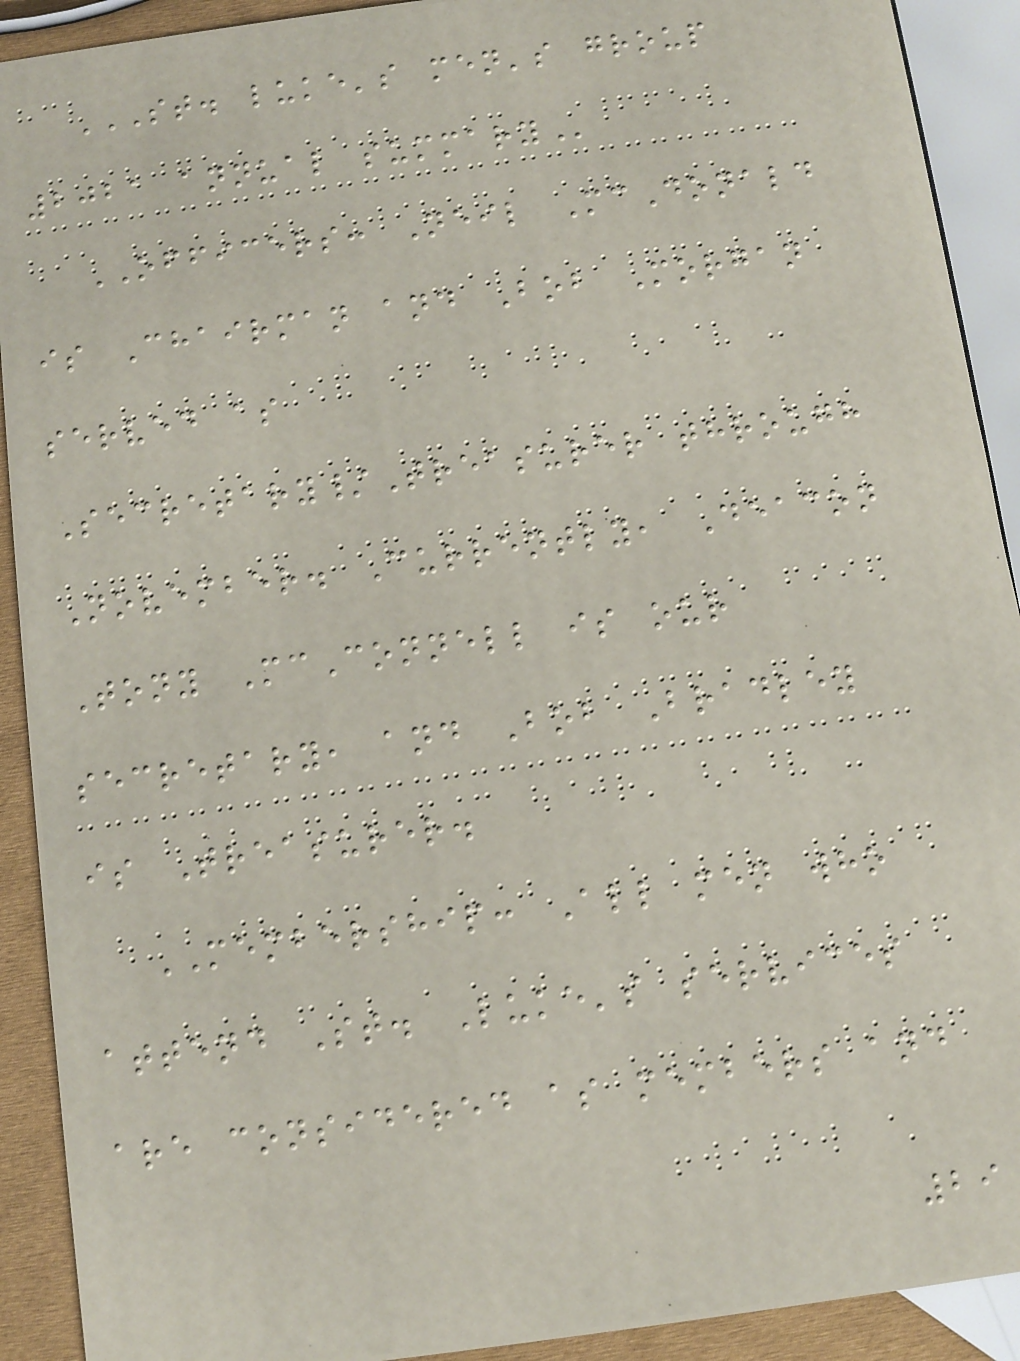ST. LUKE'S MEN'S GROUP
2021 ANNUAL SUMMARY
OFFICERS: Neil McDonald
is Chairman and Bob Morgan
served as
Secretary/Treasurer through
November. Currently, Deacon
Tony McConnell is our
secretary, and Bob Bradley
is Treasurer.
MEMBERSHIP: All men who
attend St. Luke's services
are considered as members and
29
